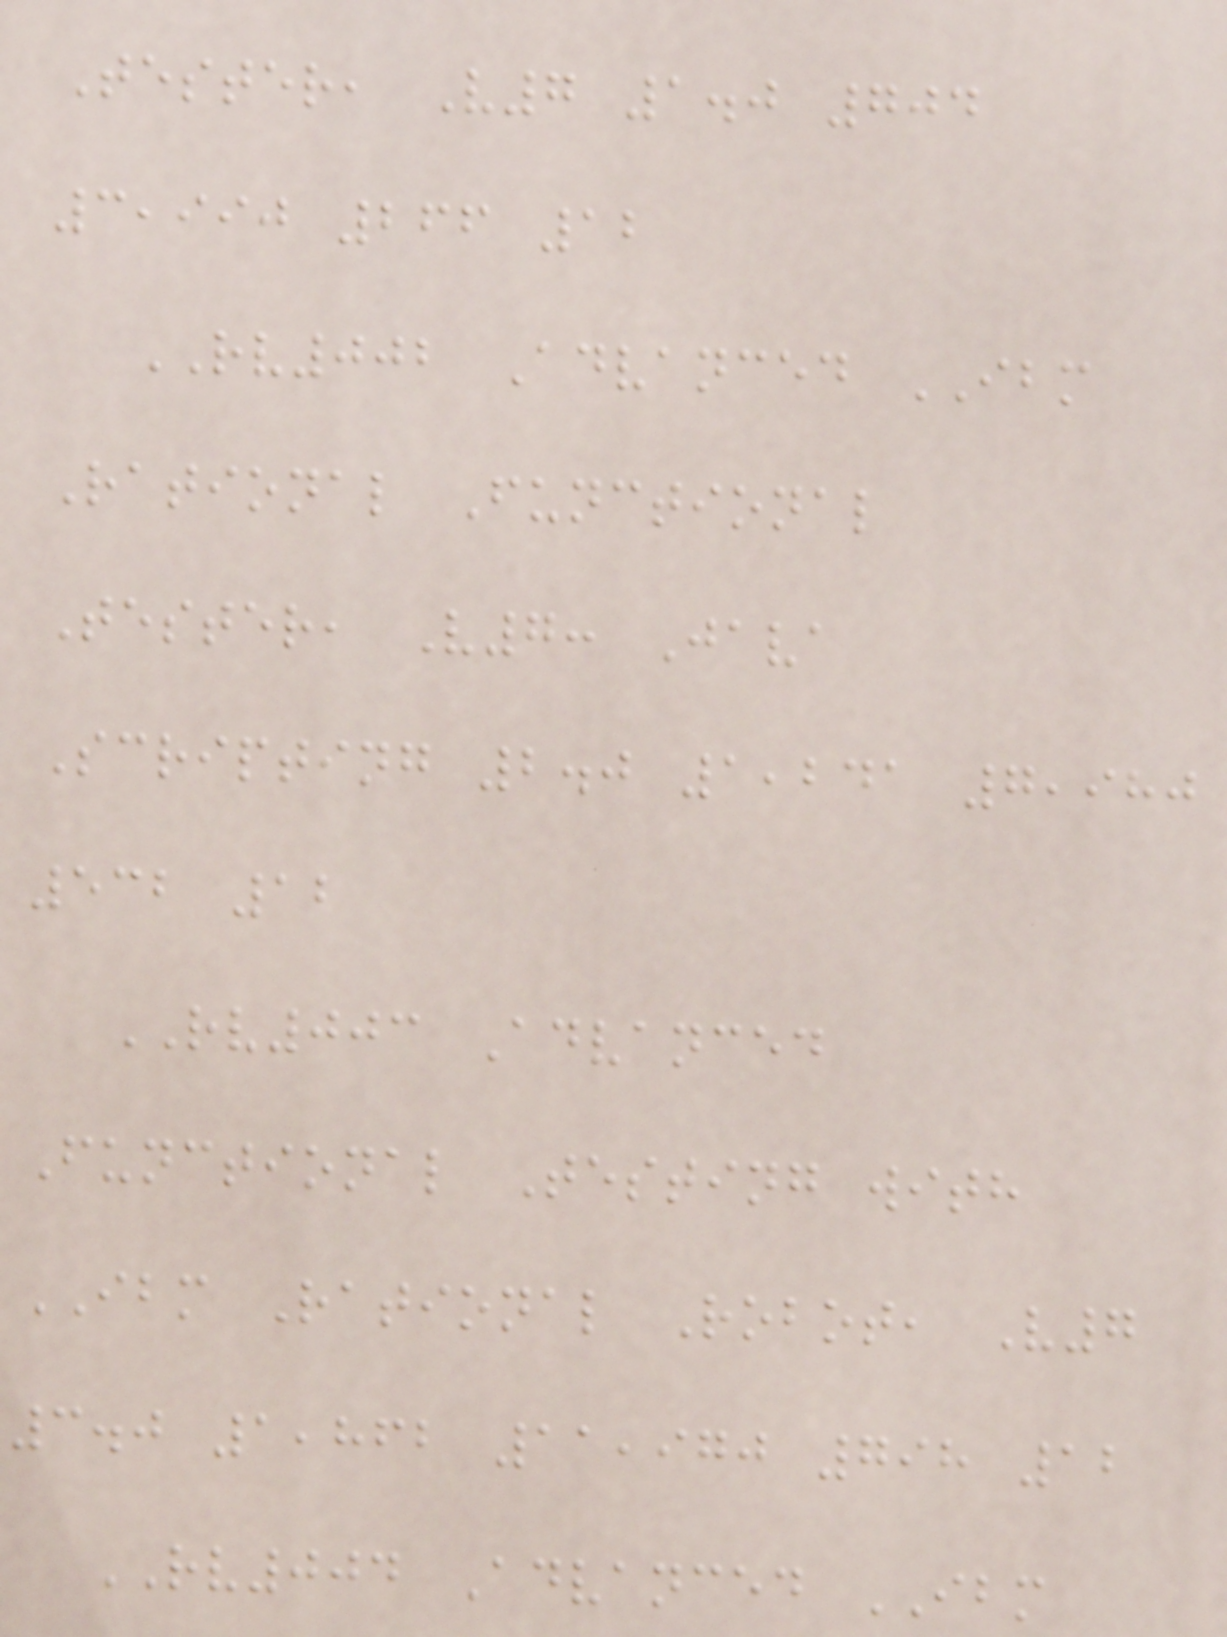Tester, V7 1.0 704
3,990 266 12
RV002 Advanced IBM
Rational Functional
Tester, V7: Java
Scripting 2.0 1,241 7,980
532 12
RV003 Advanced
Functional Testing with
IBM Rational Robot, V7
3.0 1,862 11,970 798 12
RV004 Advanced IBM
